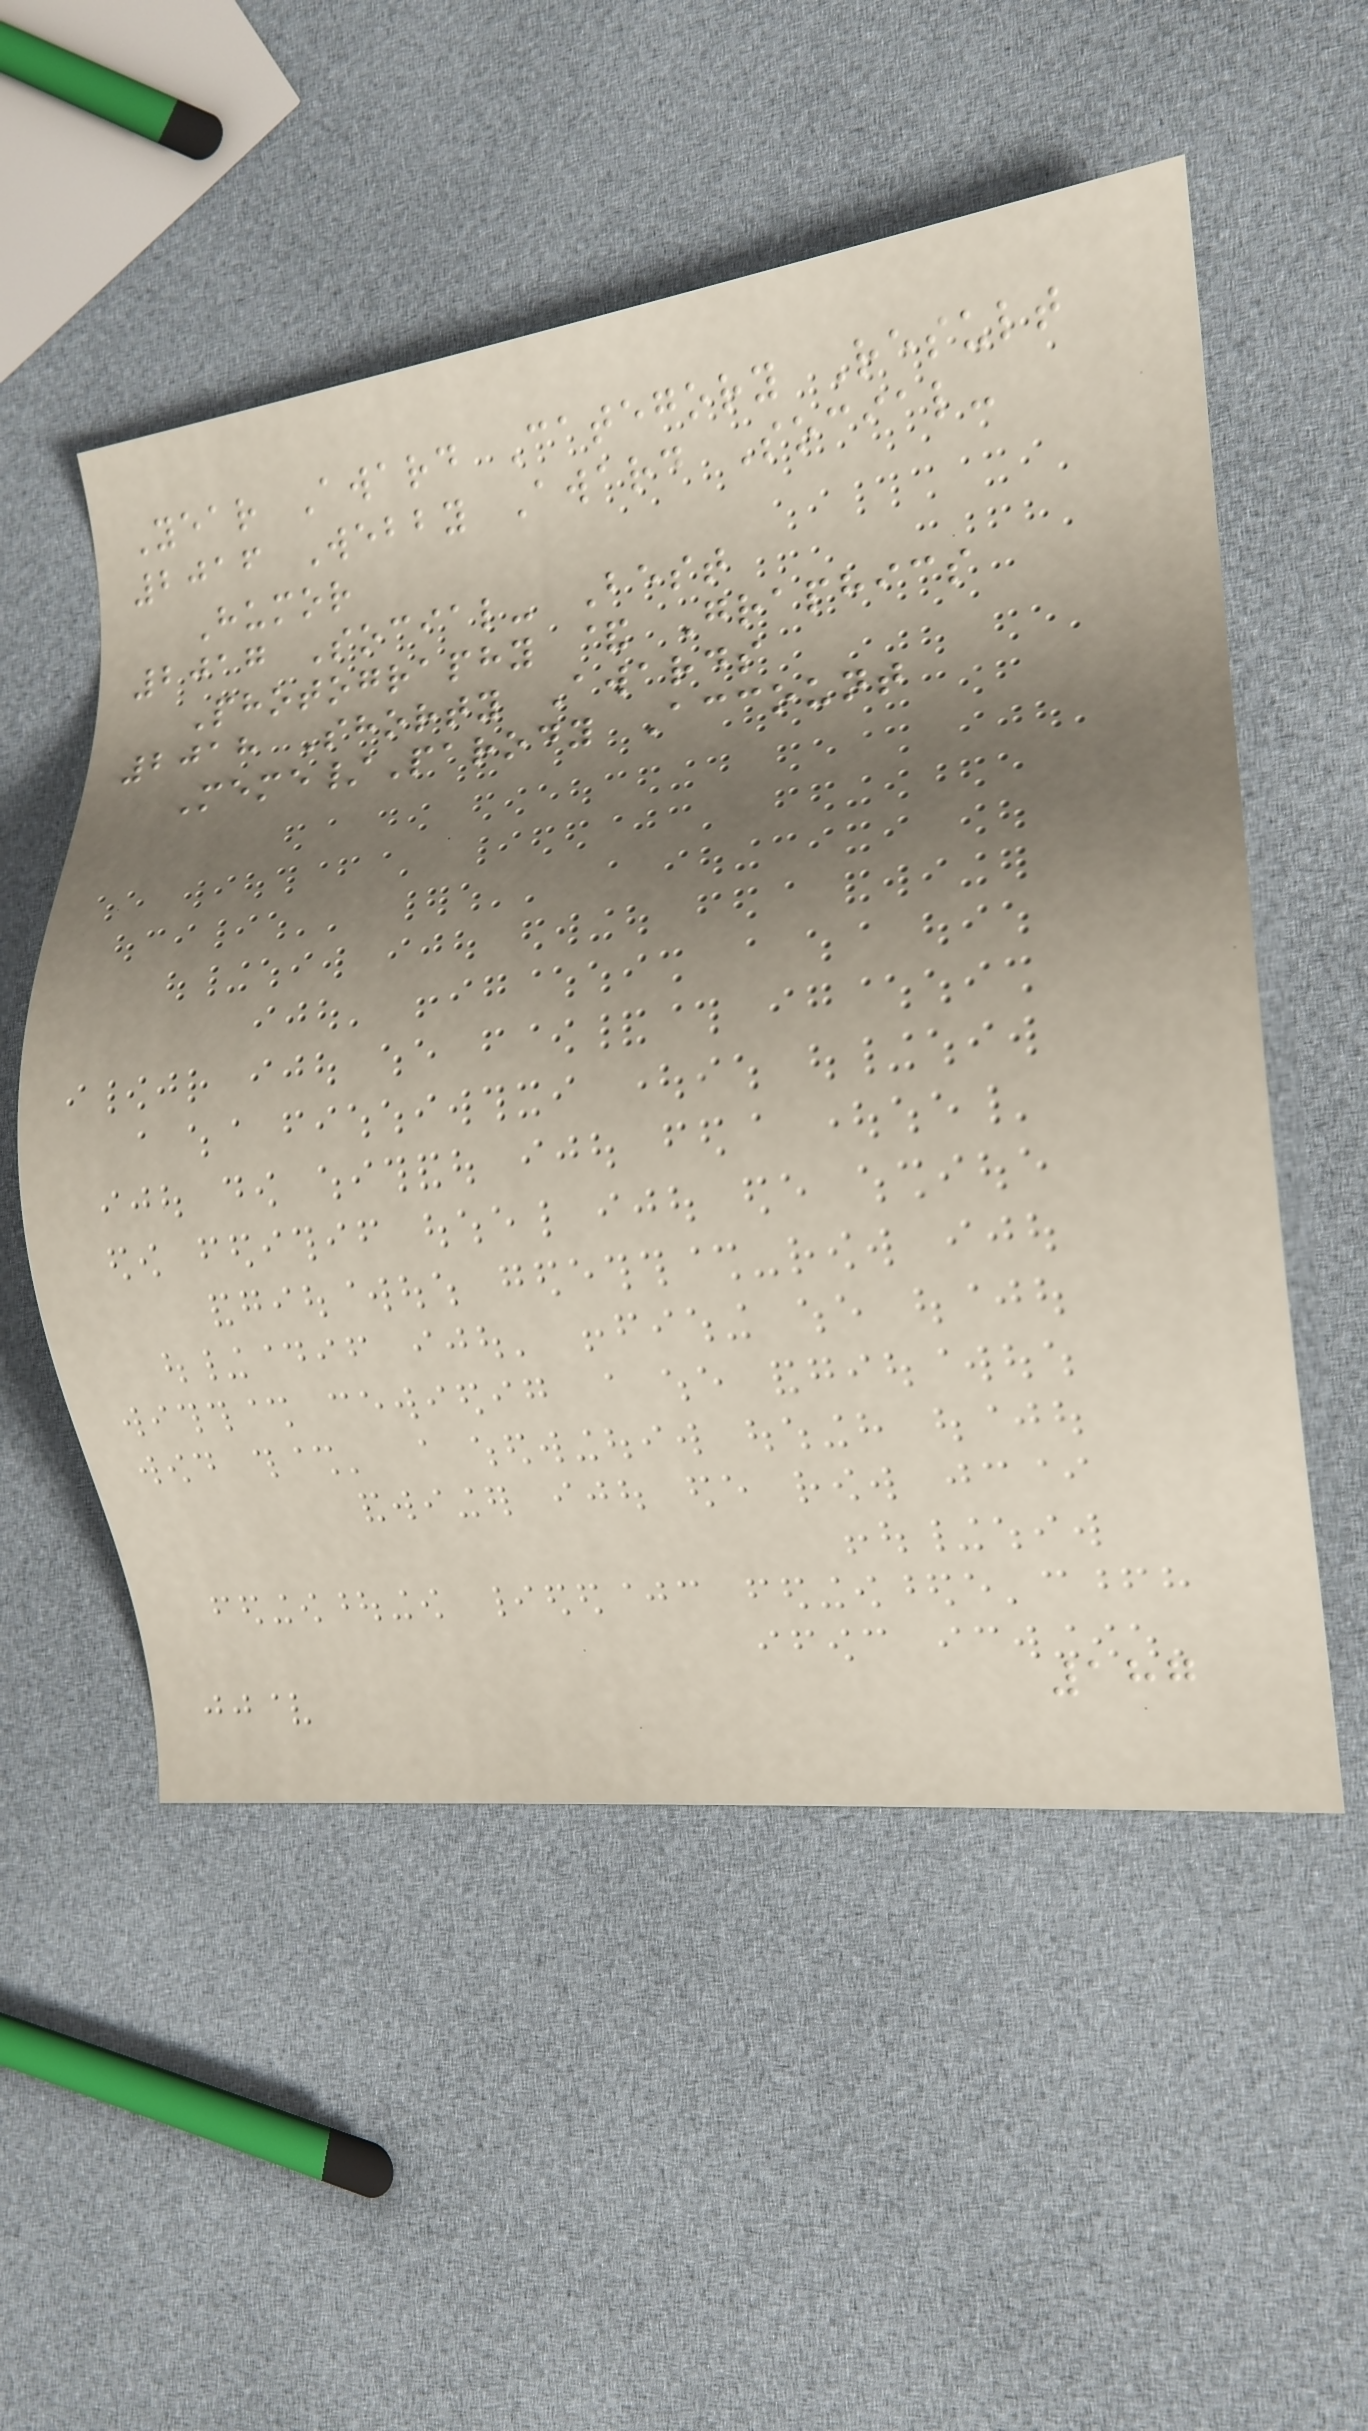Year Award Category Result
2016 Webby Award Social-
Humor
2017 Social- Best
Photography & Graphics
2018 Shorty Awards
Meme/Parody Account
187
